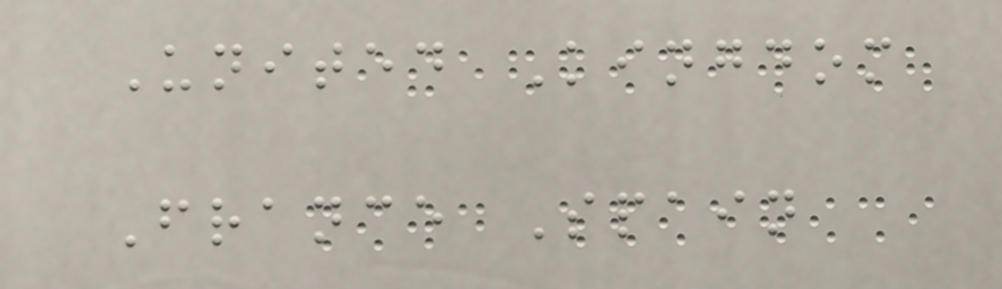United Kingdom
France Spain
